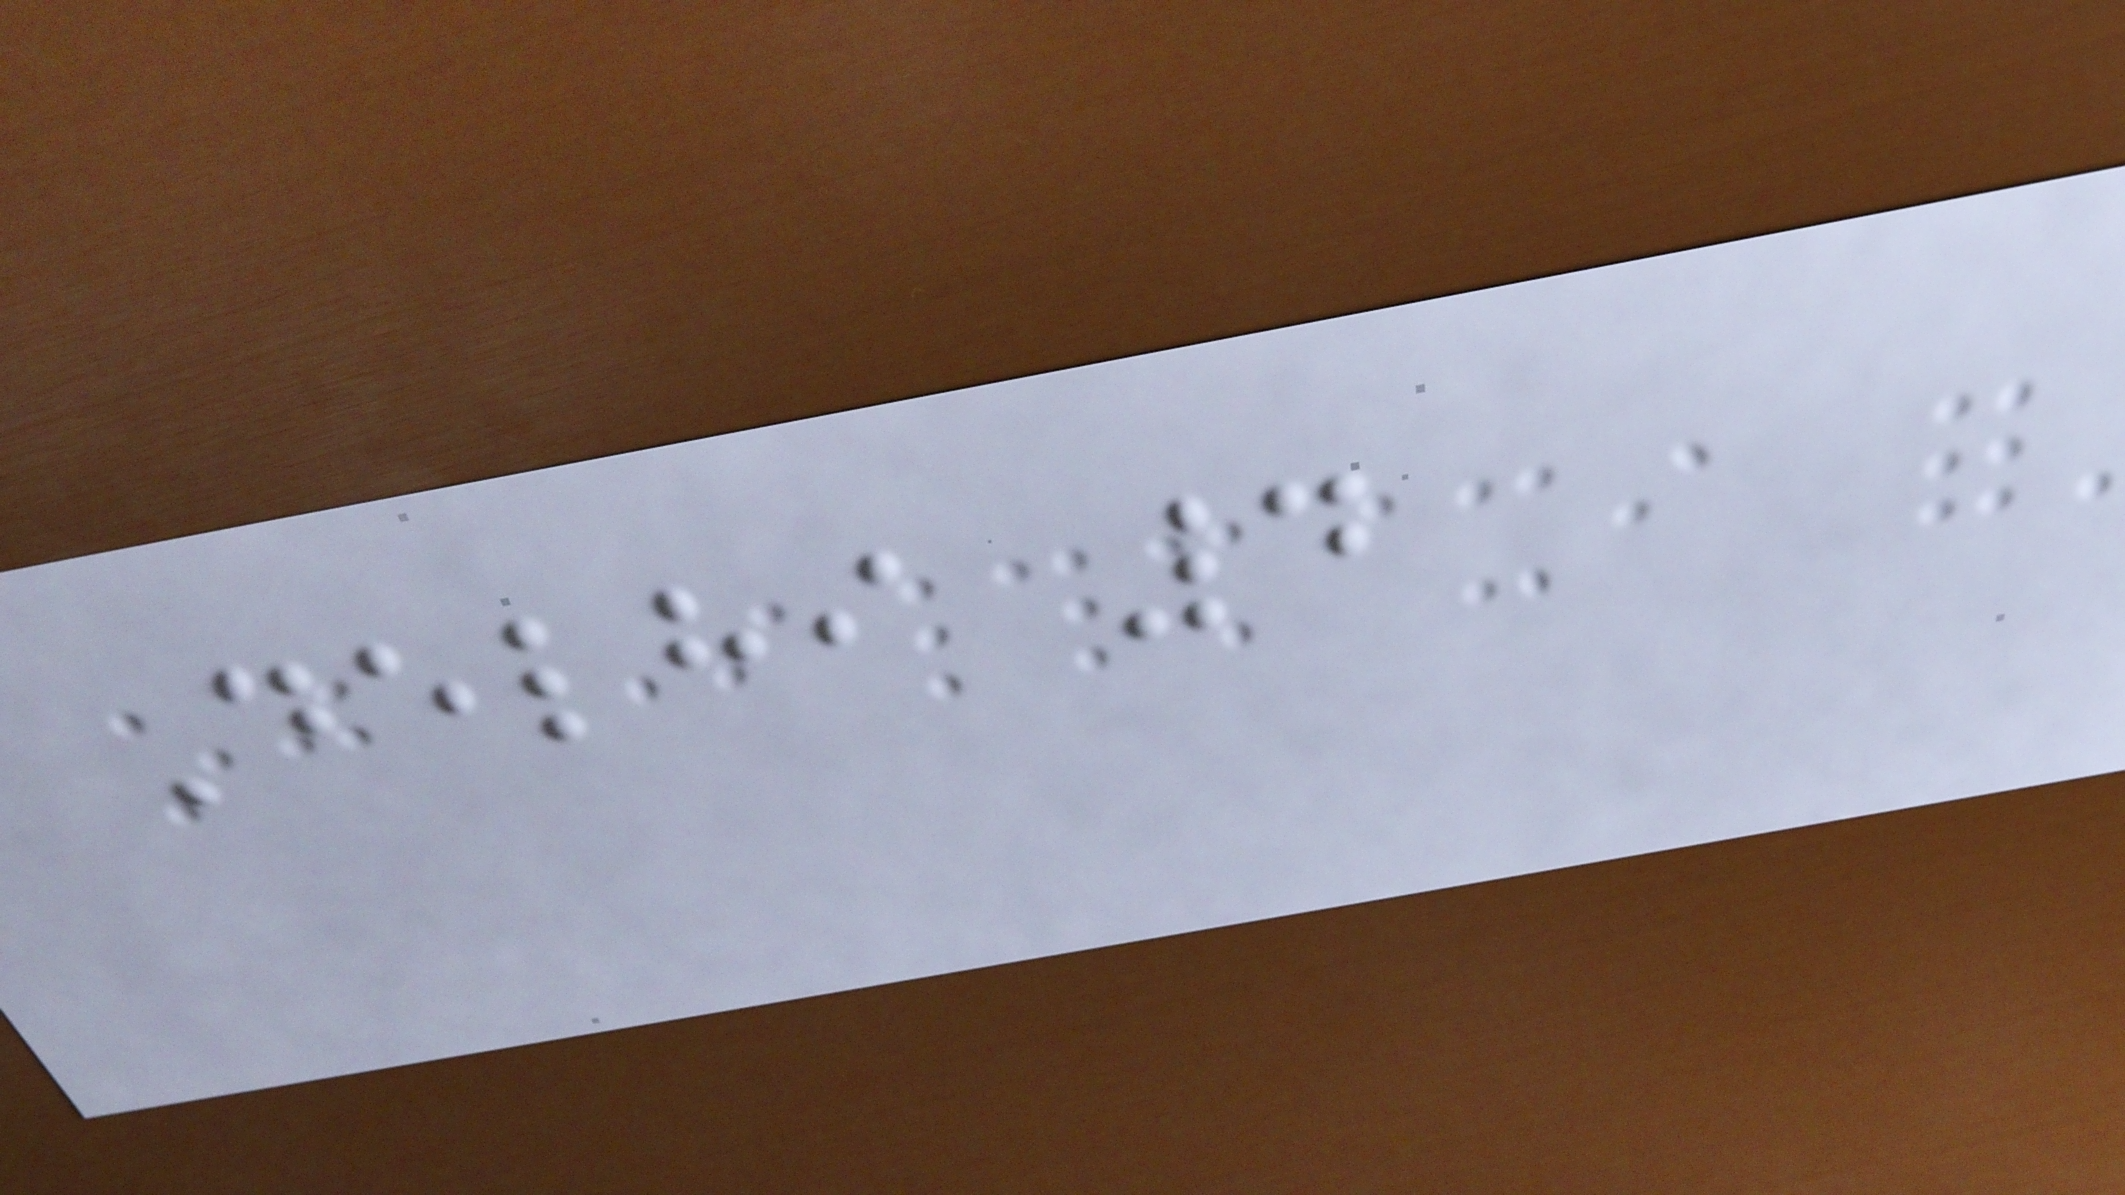Delhi 4
